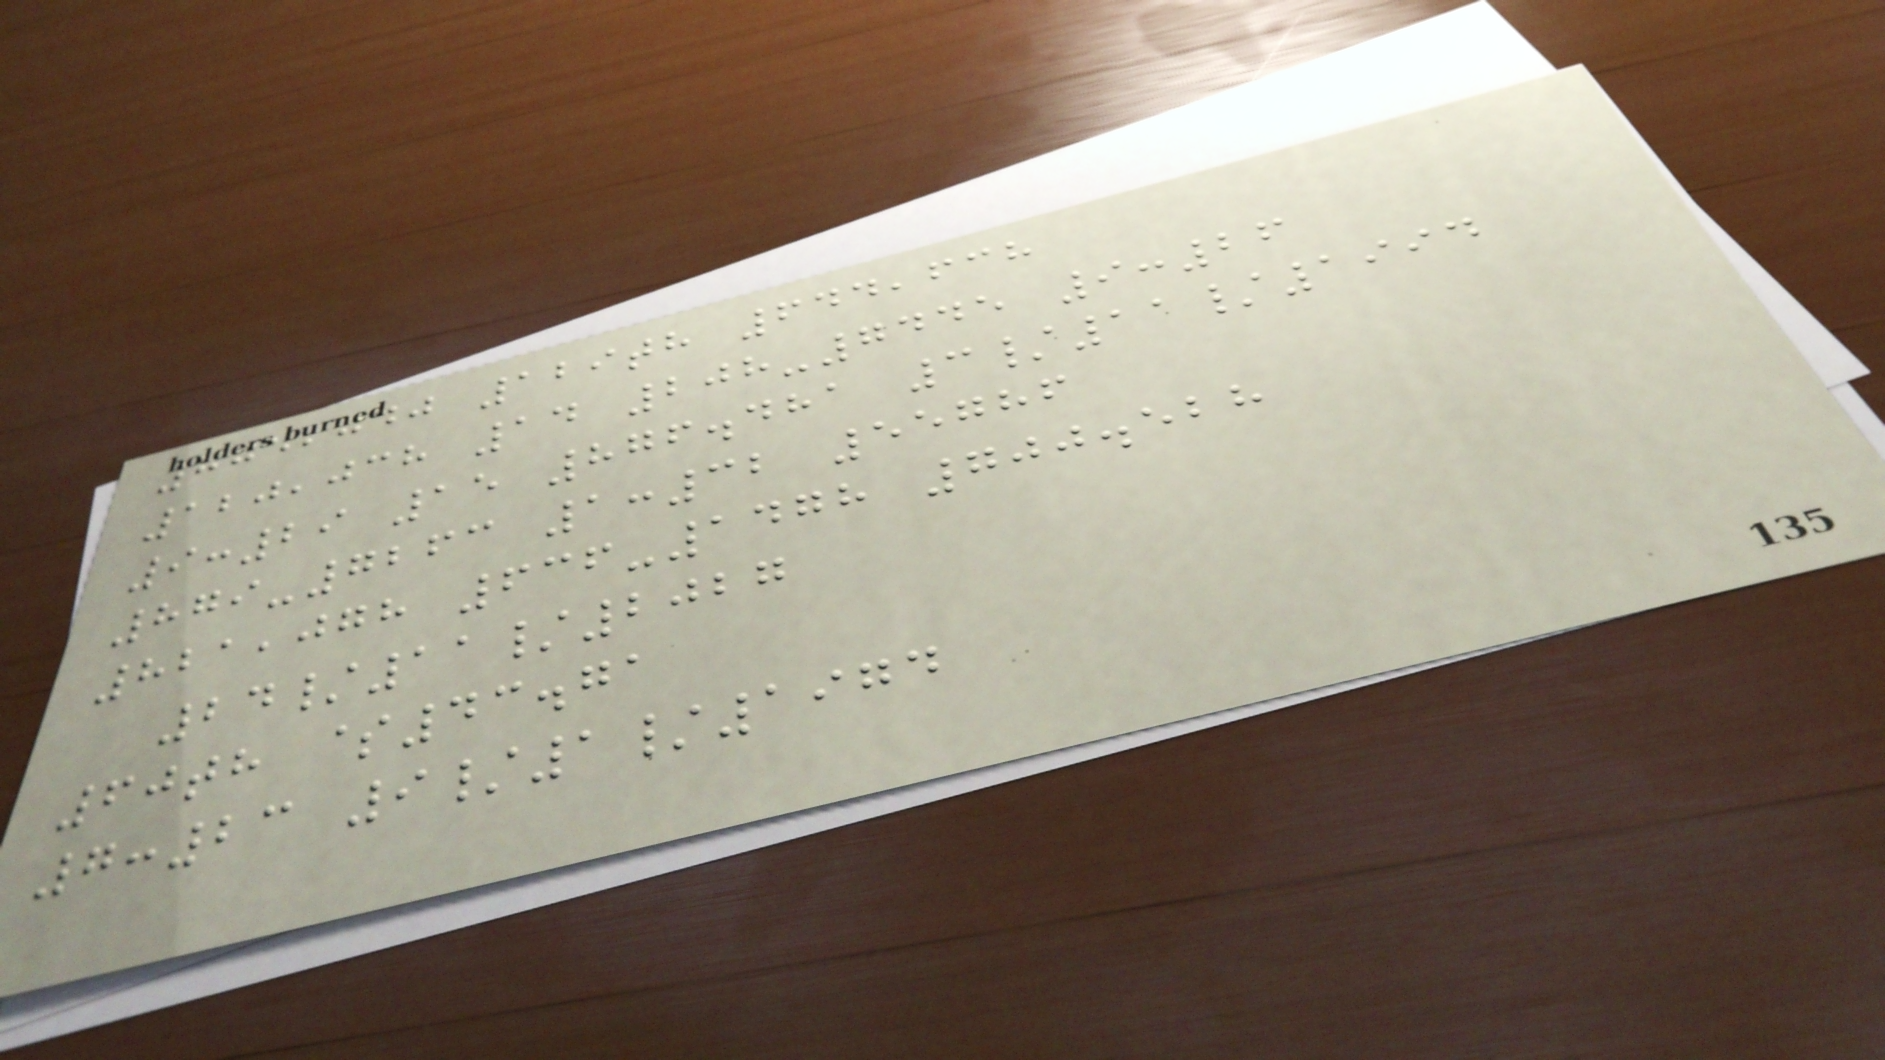805,040 129th 644,638
120,038 14 208-7445 9:26
9:29 15 876.481 3/11/1994
879-7263 1:32 55786
821,078 636-1478 700.528
24/11/2027
60th $43.71
7:23 9/1/1974
